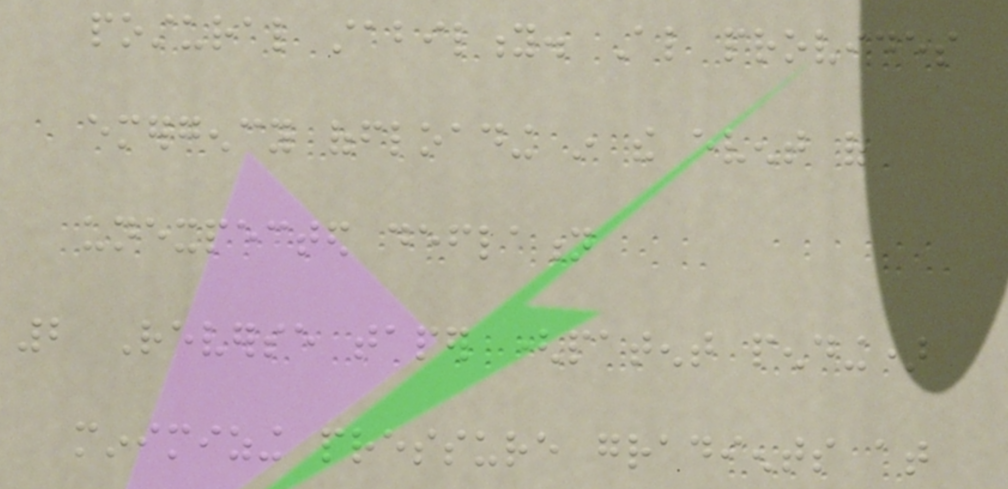postural stability. Also provides
emergency offloading in the event of
unexpected deflation
2 Reverse taper (patent pending)
minimizing pressure gradients at
